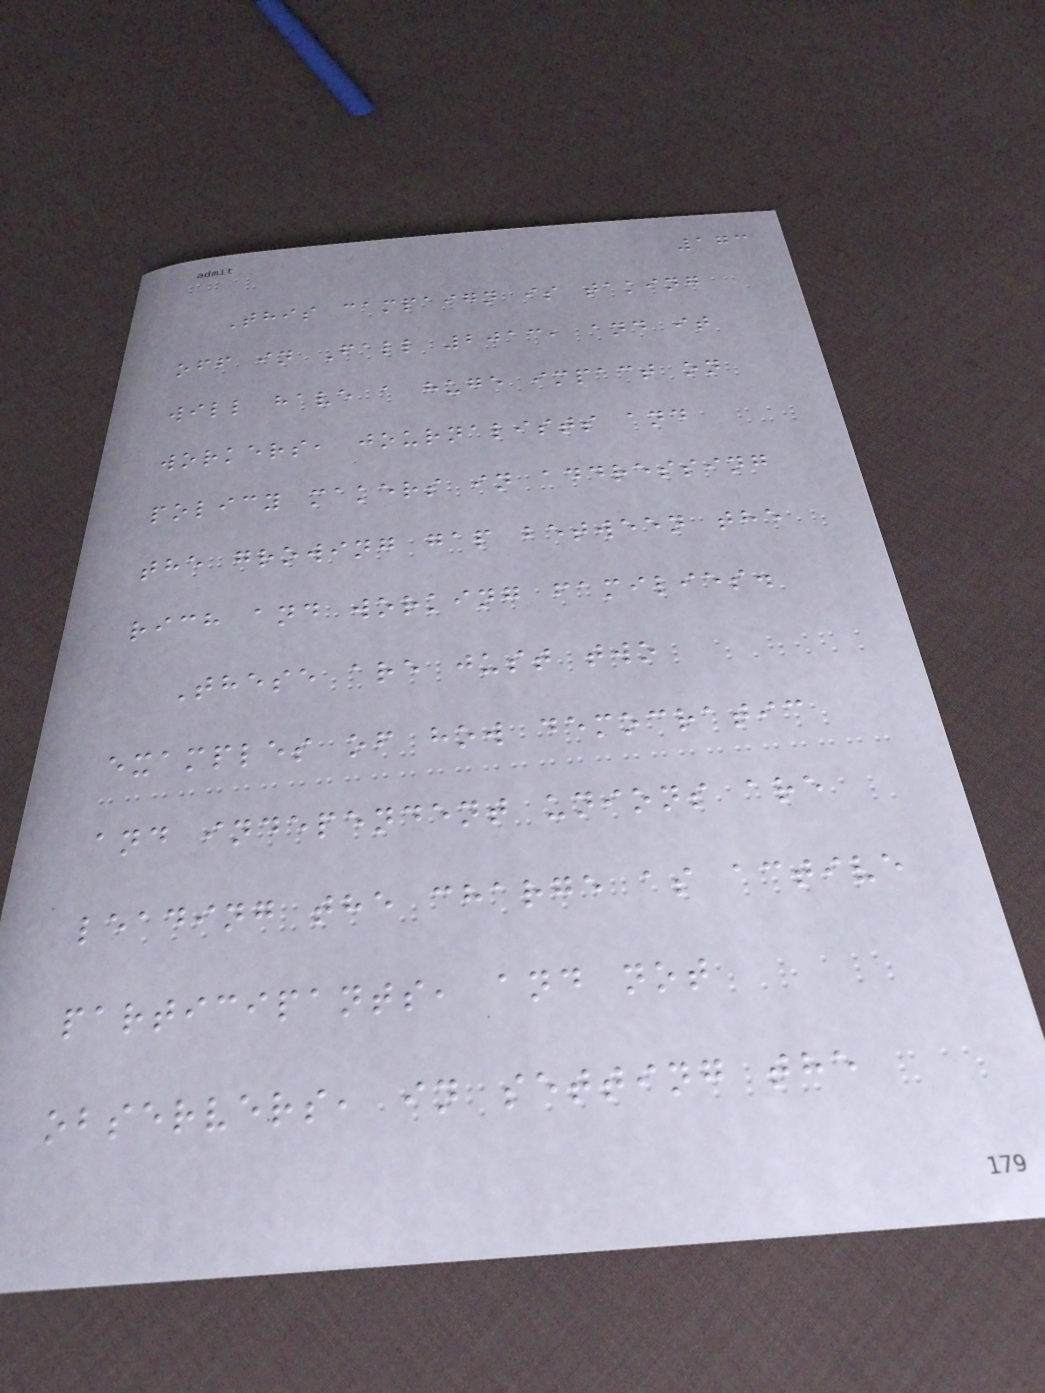173
This campaign is taking
off in Fall 2013, and it
will have a huge impact on
workers, journalists and
policy makers in addressing
the growing gap between the
rich and working families.
These are just two
examples of how democratic
and independent unions are
leading the charge as active
participants, and not
observers, in setting the
